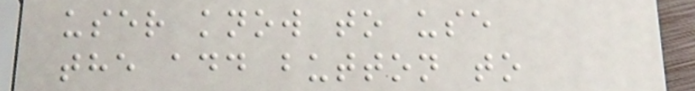user know to use
the add button to
